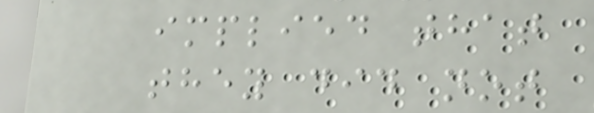implied that
they did not
